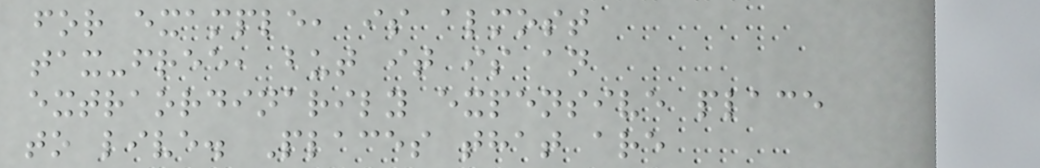for example, is almost
tax-free, but it is an
extraordinarily expensive place
to live. Places that are
